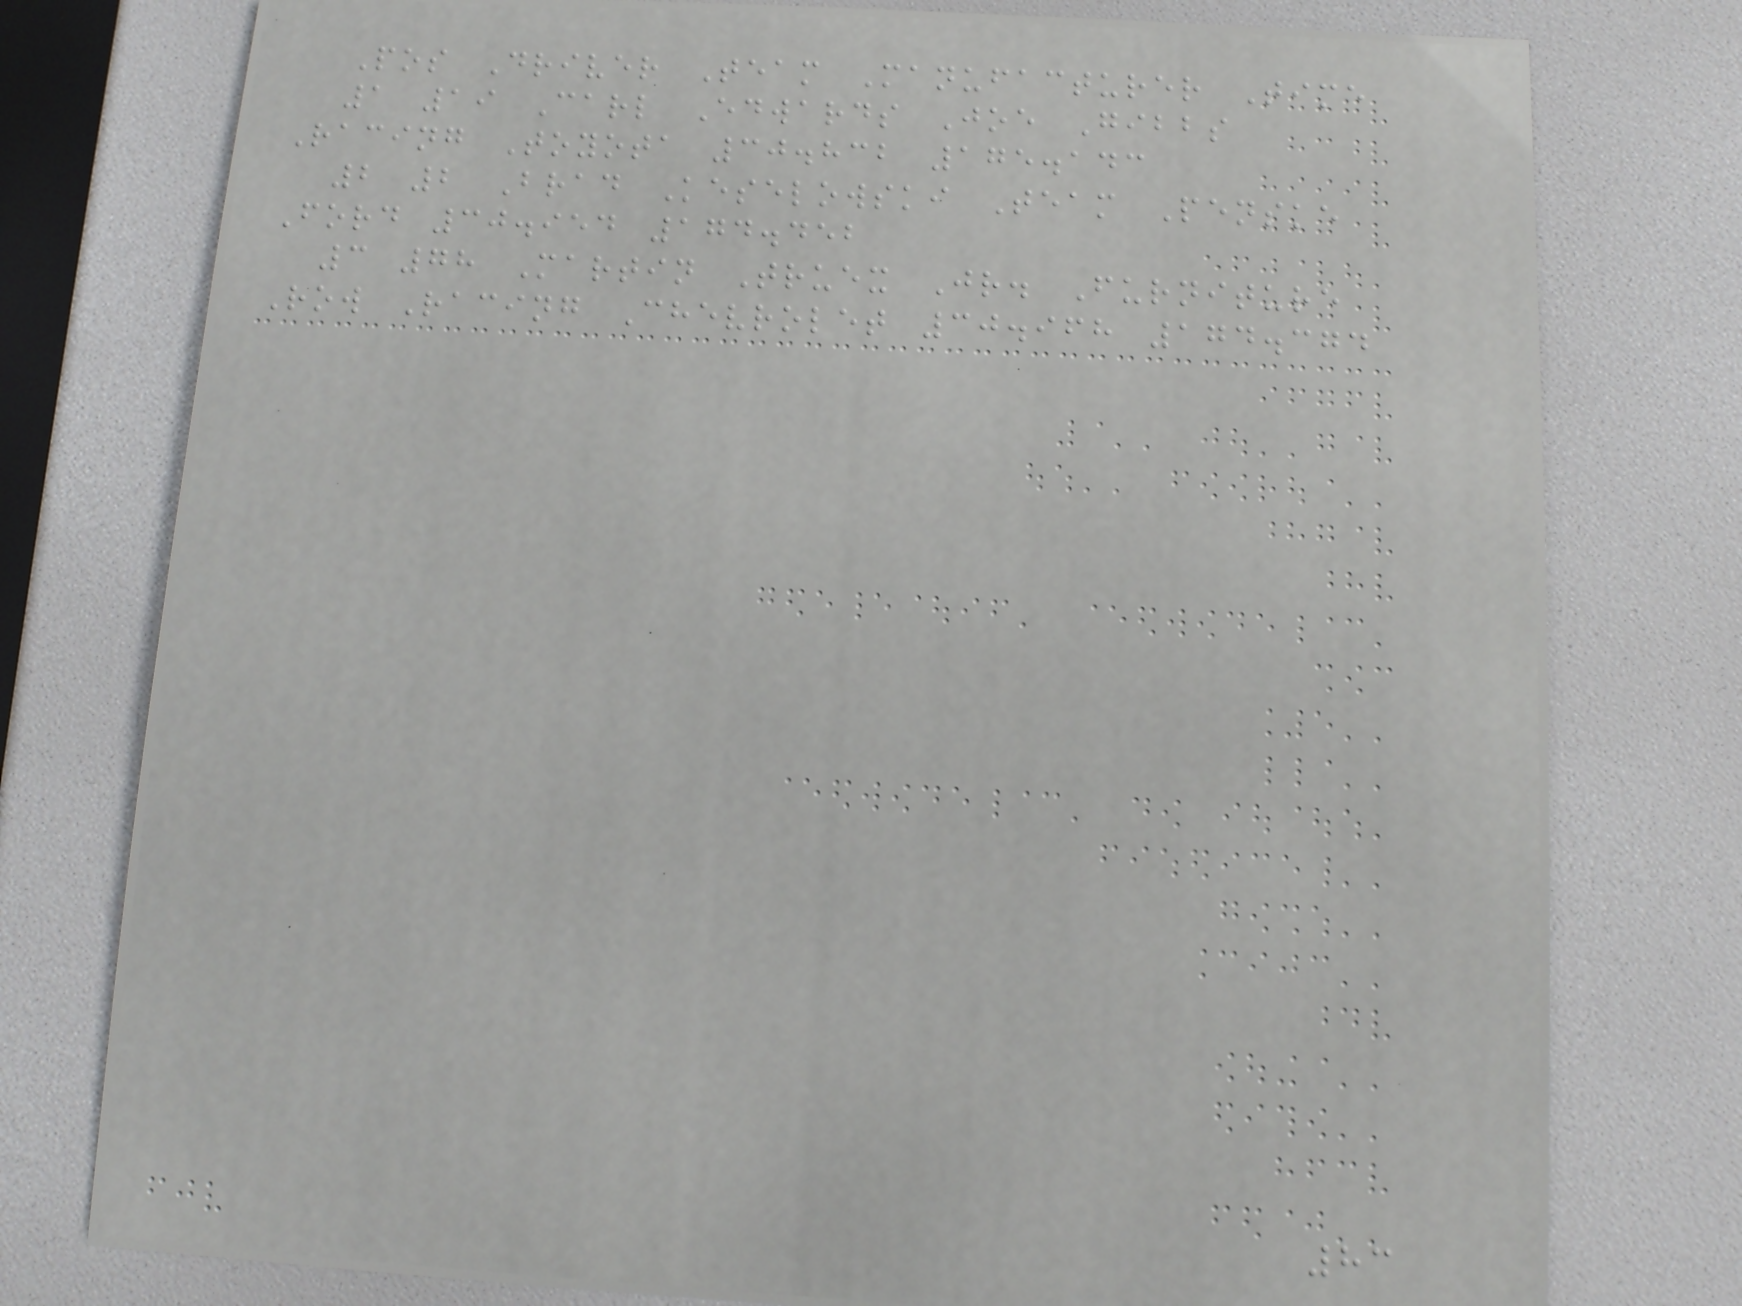Pos Driver Team Manufacturer Time
1 19 Carl Edwards Joe Gibbs
Racing Toyota 30.832 175.143
2 2 Brad Keselowski Team Penske
Ford 30.954 174.452
3 78 Martin Truex Jr. Furniture
Row Racing Chevrolet 30.968 174.374
83
